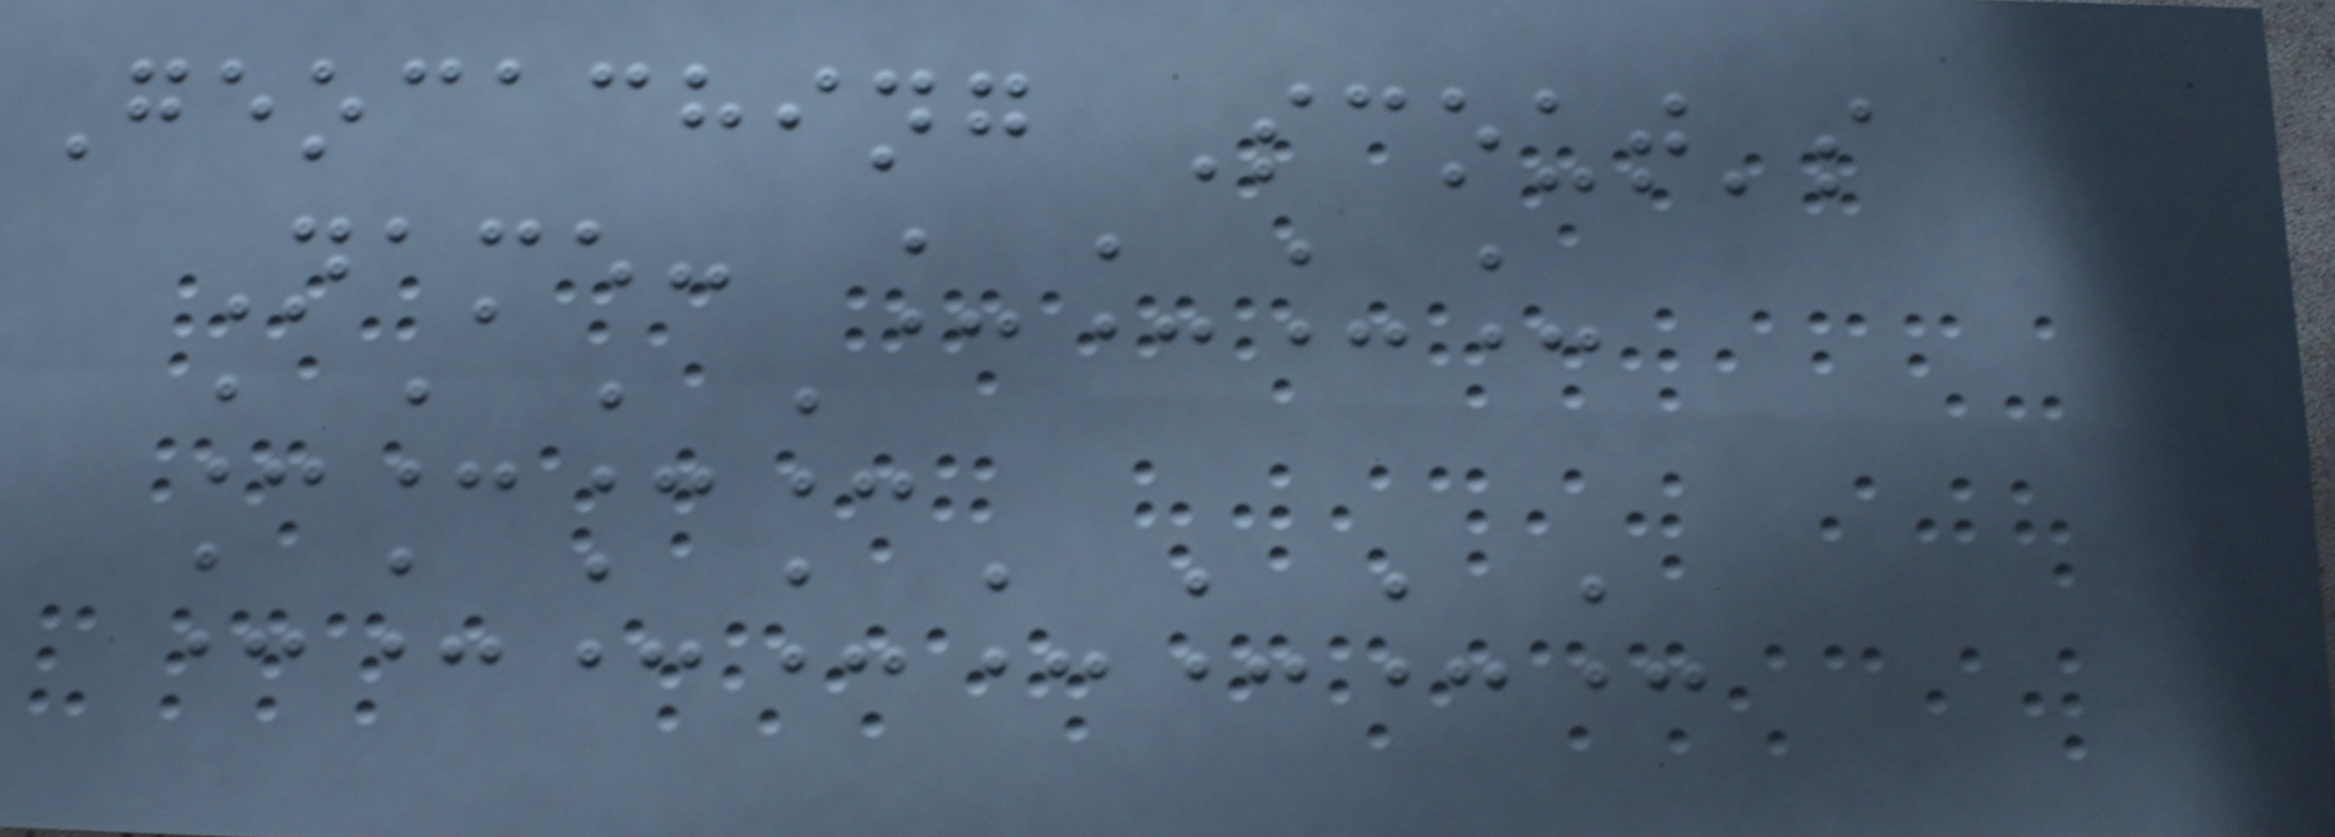Geocaching Scout's
Name: ____
____
________
